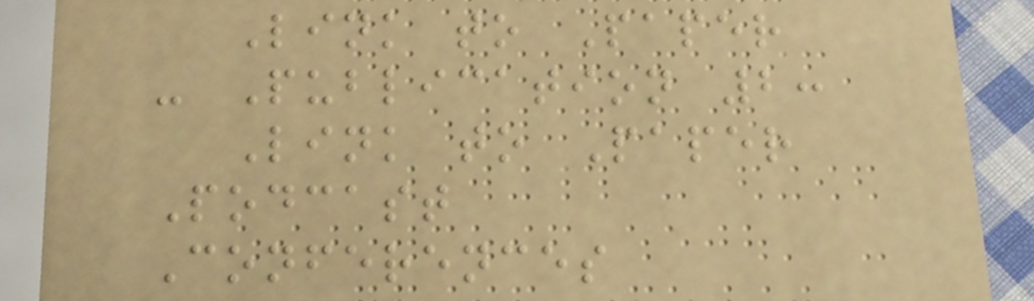Link to Paper
- Publication 2:
Link to Paper
Podcast
Conferences
